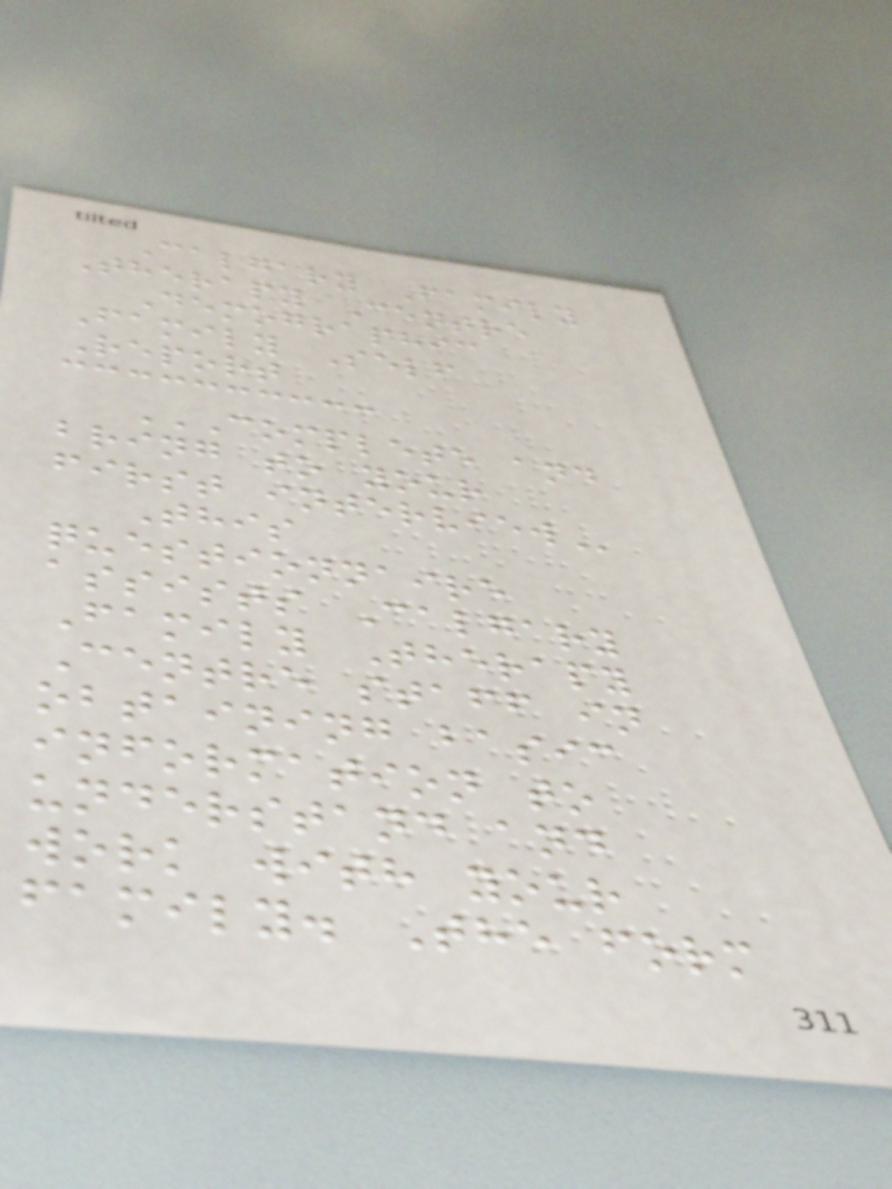Calgary Family
Therapy Centre
Demographic
Family Self
Report
COMPLETE AND
BRING TO YOUR
FIRST INTERVIEW
This
questionnaire
assists Calgary
Family Therapy
Centre staff in
obtaining basic
information to
understand and
work with your
family. The form
